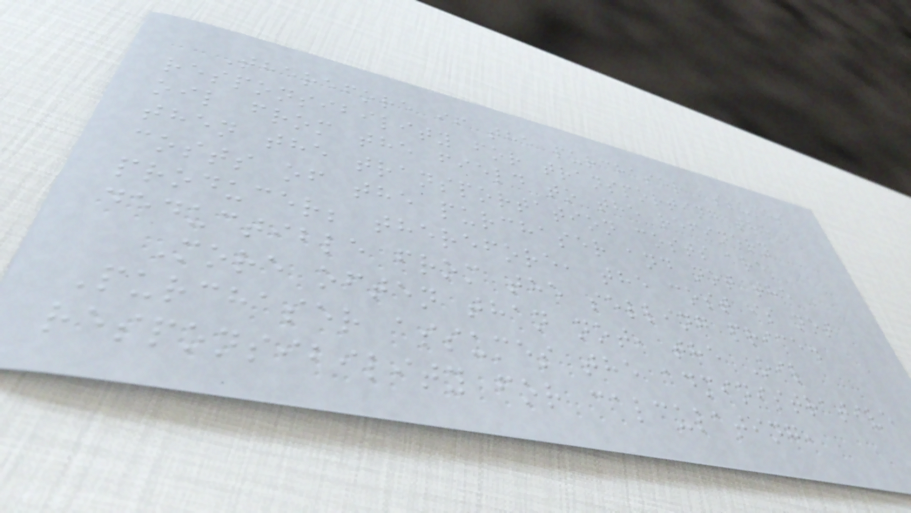Therefore if the purchaser assumes
responsibility for transporting the
oil from the field to the refinery
then the transportation costs are
costs of the purchaser and not the
producer; therefore, the cost is not
deductible from the selling price.
More often than not, the Oil
Purchaser assumes the administrative
responsibility for calculating,
